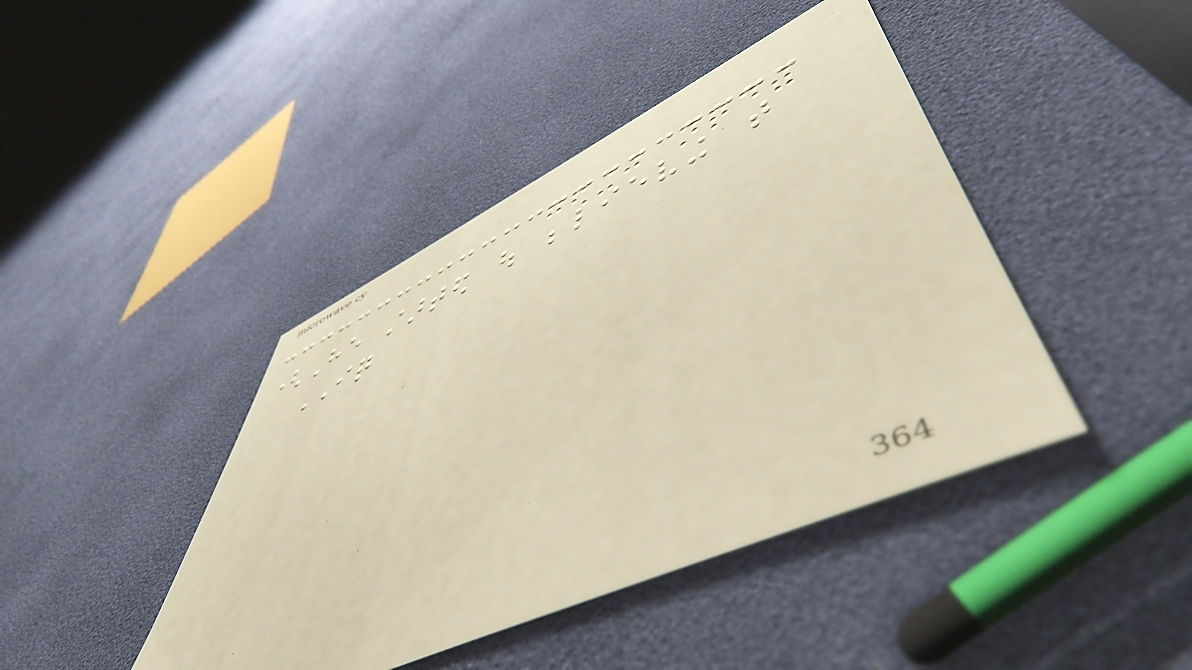(He started out believing that
IQ
